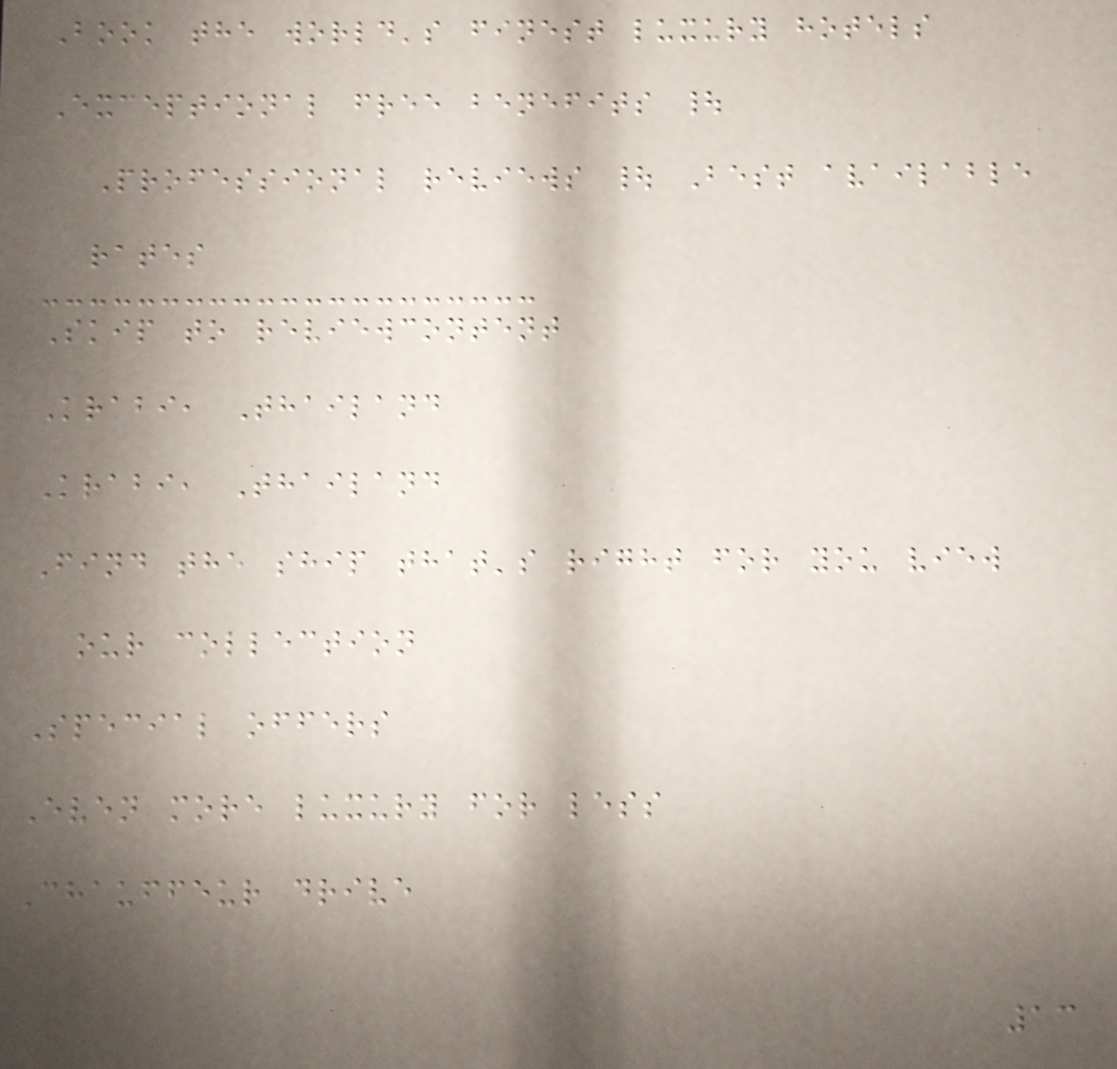Book the world's finest luxury hotels
Exceptional free benefits |
Professional reviews | Best available
rates
Skip to reviewcontent
Krabi, Thailand
Krabi, Thailand
Find the ship that's right for you view
our collection
Special offers
Even more luxury for less
Chauffeur drive
13
